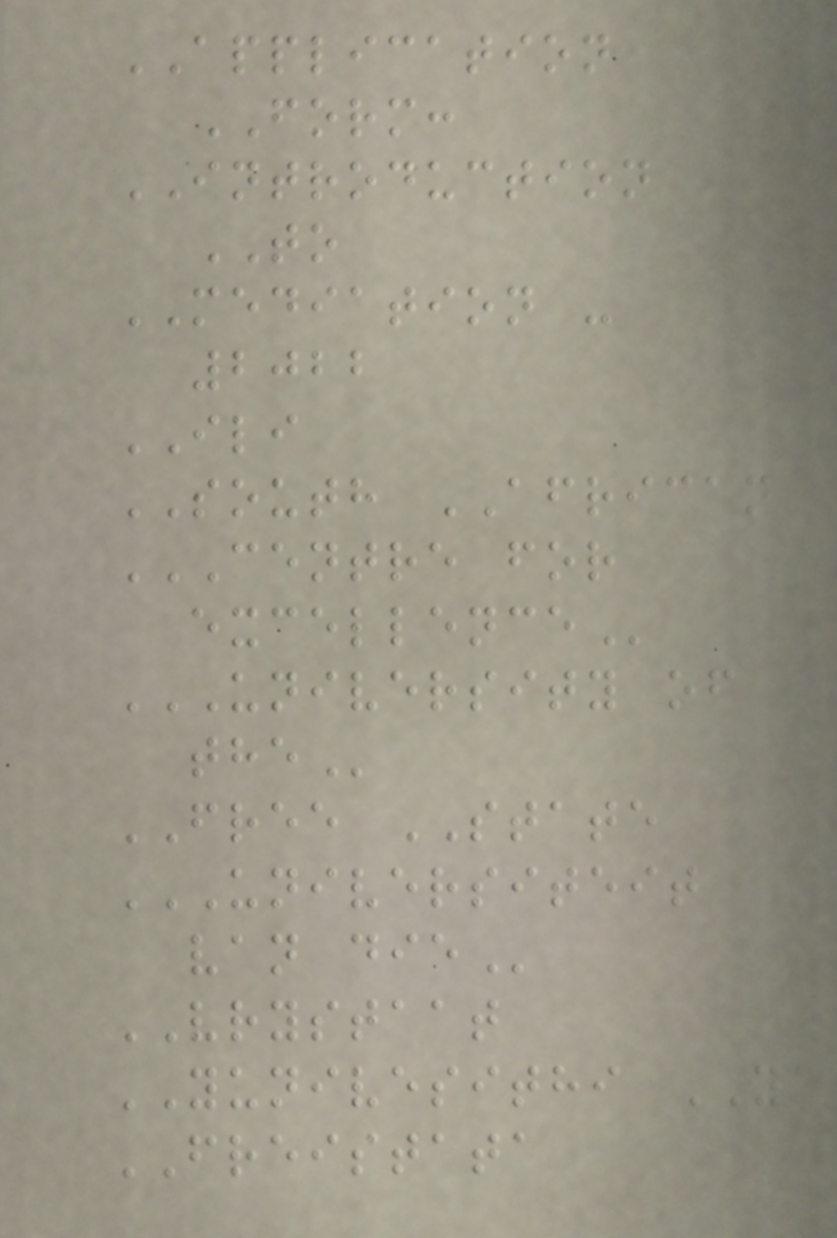APPLICATION
FORM:
INTRODUCTION
TO
MEDIATION -
2022
ILI
SOUTH AFRICAN
CENTRE FOR
EXCELLENCE
UNIVERSITY OF
THE
FREE STATE
UNIVERSITEIT
VAN DIE
VRYSTAAT
YUNIVESITHI YA
FREISTATA
